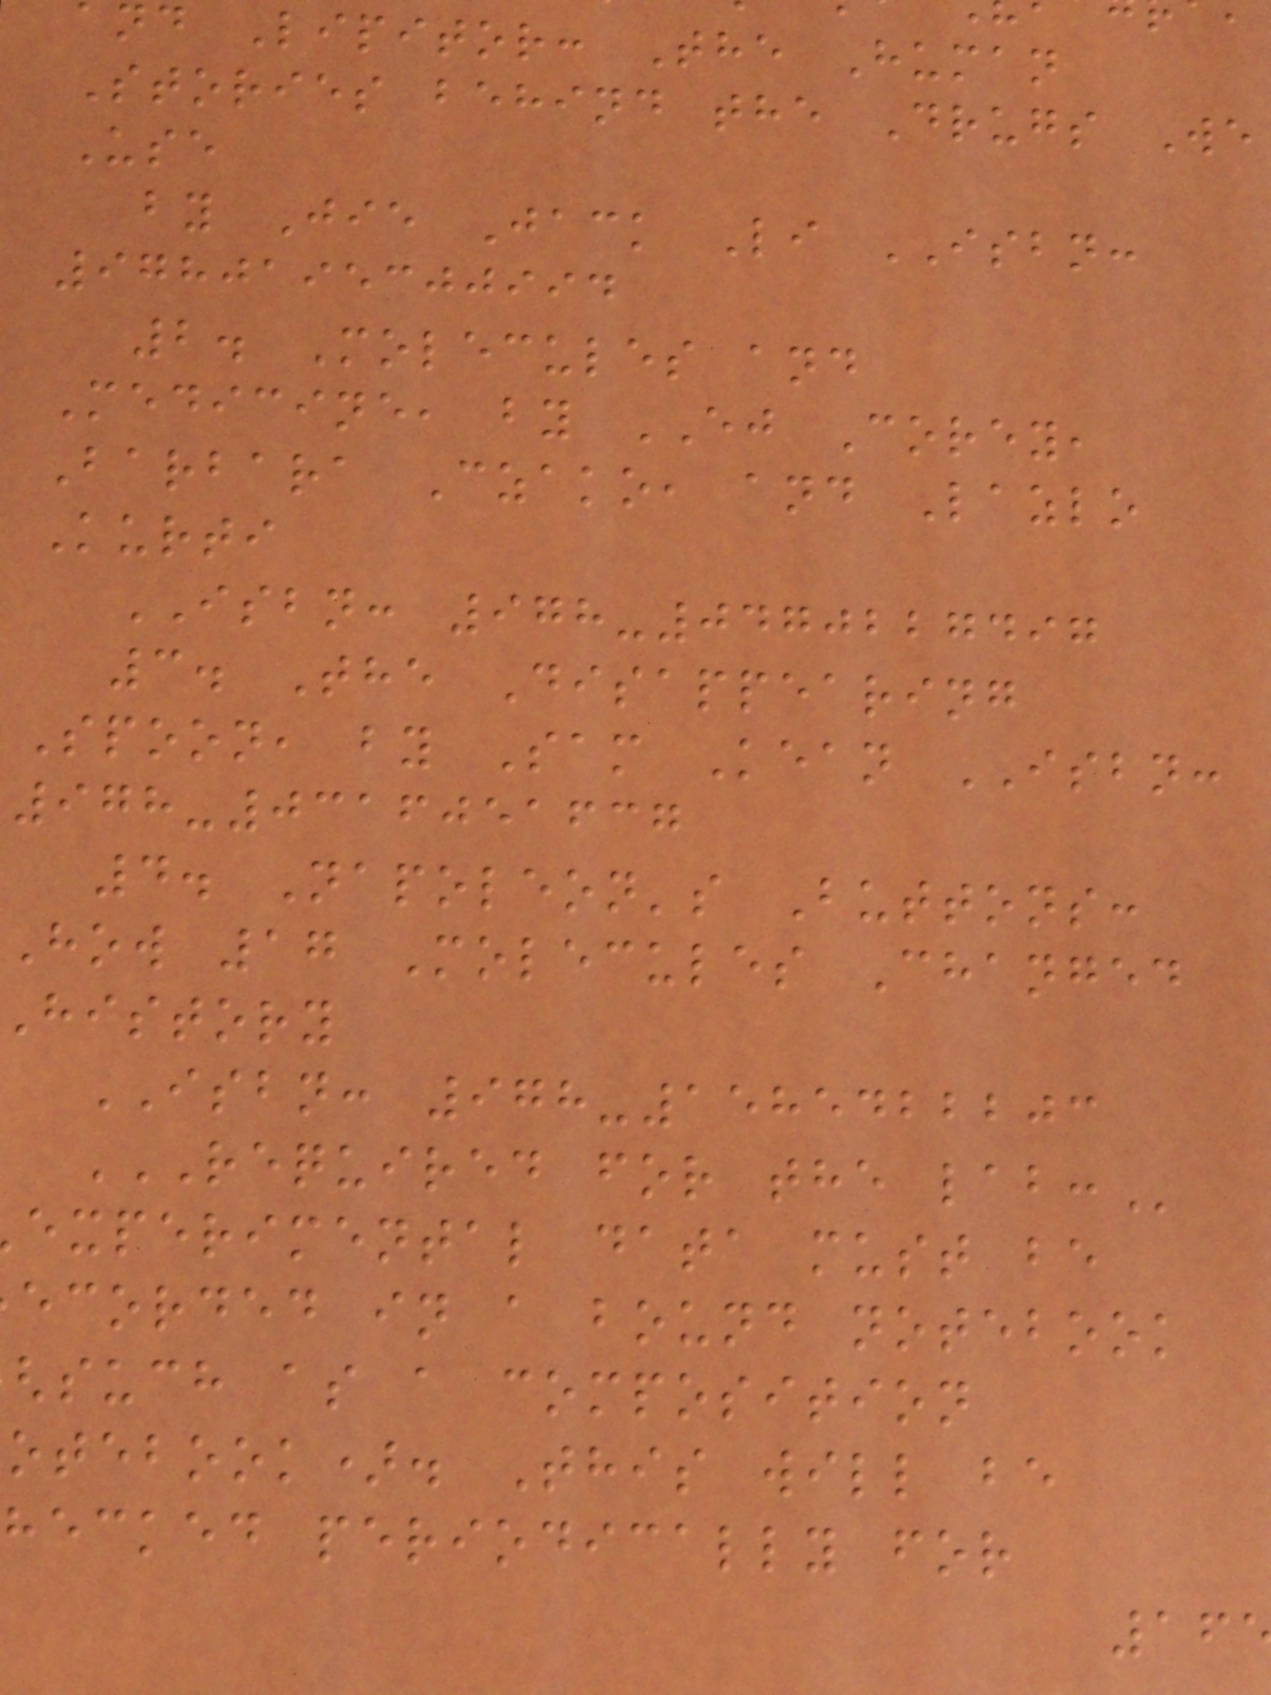nd Lipitor: The Human
Stories behind the Drugs We
Use
by Jie Jack Li ISBN:
9780195300994
2. Molecules and
Medicine, by EJ Corey,
Barbara Czako, and Lazlo
Kurti
ISBN: 978-0470227497
3. The Disappearing
Spoon, by Sam Kean ISBN:
978-0316051637
4. Napoleon's Buttons:
How 17 Molecules Changed
history
ISBN: 978-1585422203
REQUIRED FOR THE LAB:
experimental data must be
ecorded in a bound notebook
such as a composition
otebook). This will be
hecked periodically for
